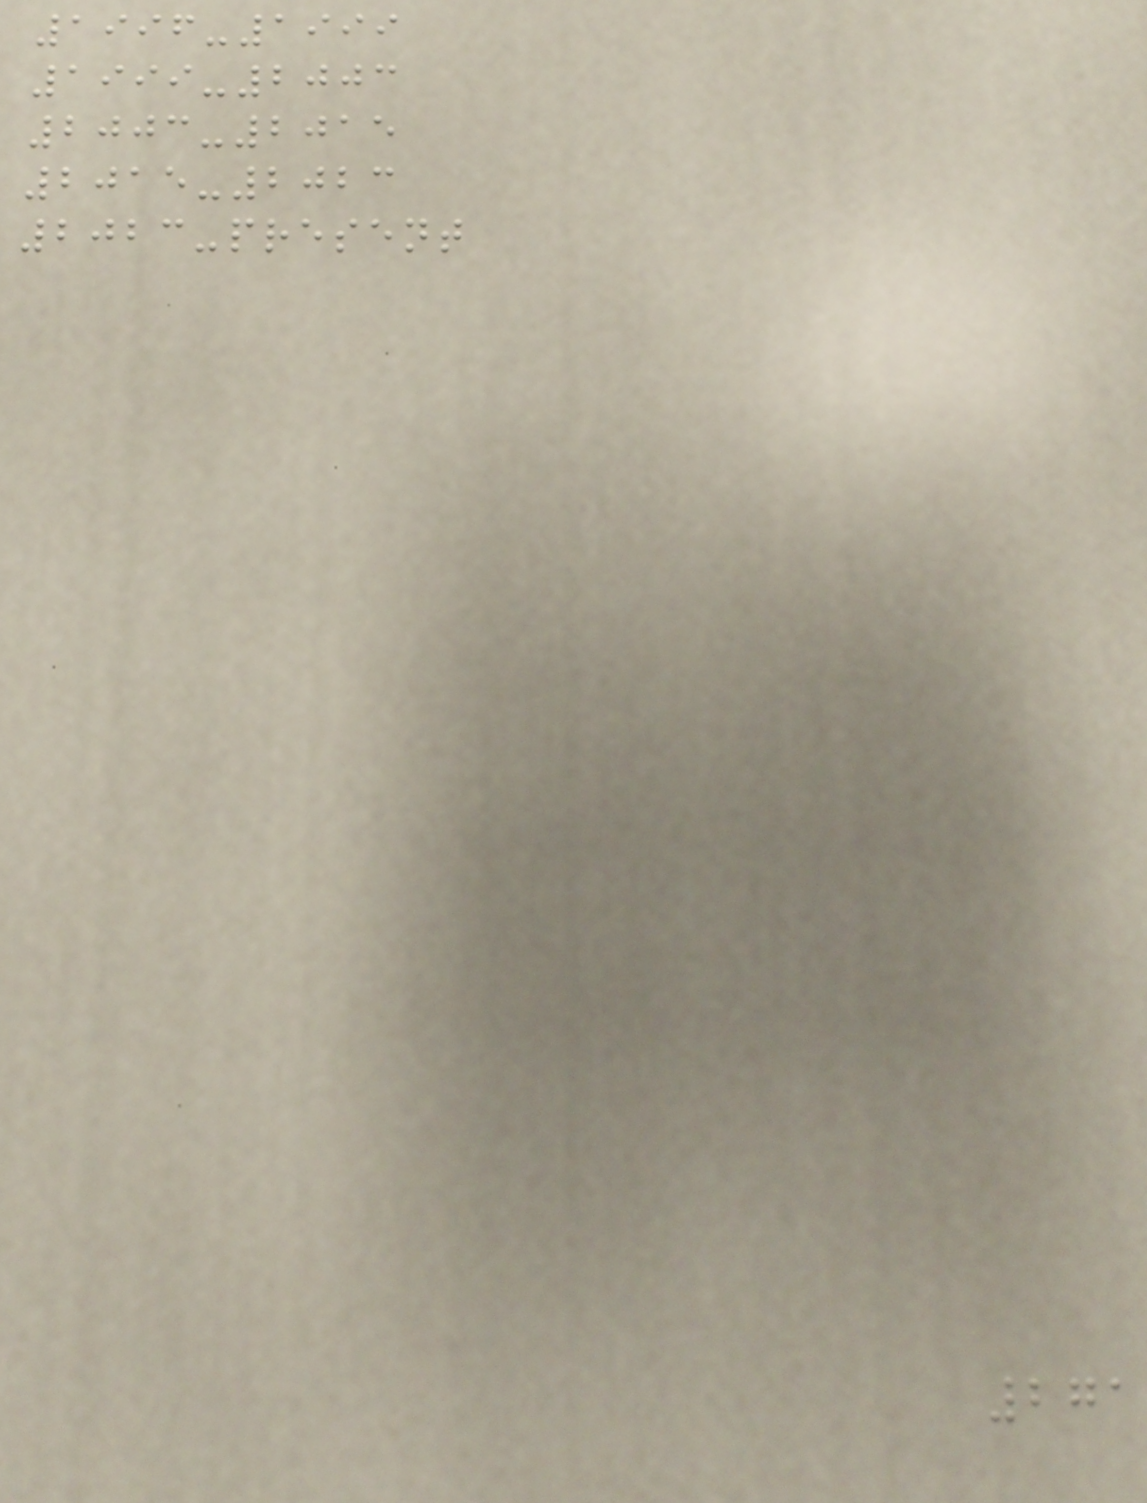1996-1999
1999-2003
2003-2015
2015-2023
2023-present
271
